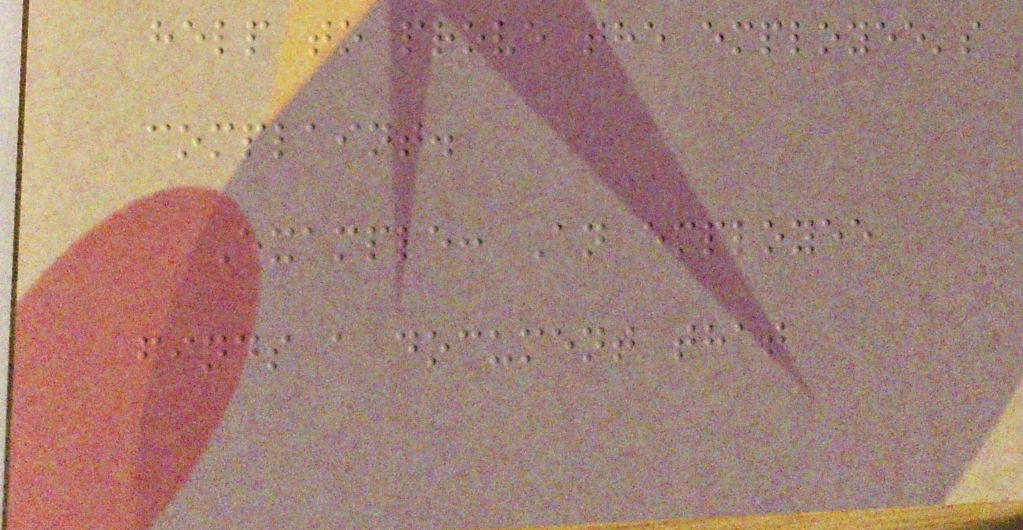help to prove the employee's
complaint.
Example: An employee
finds a document that
